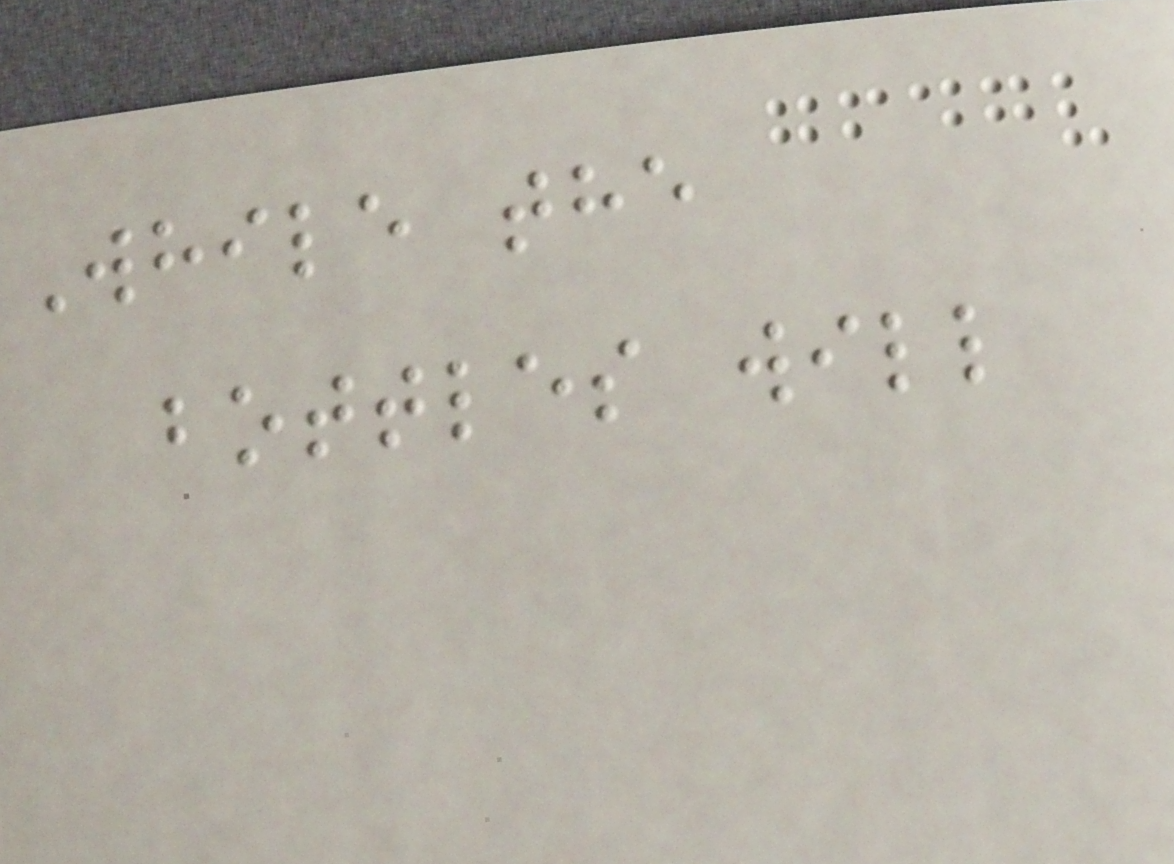While the
bottles will
